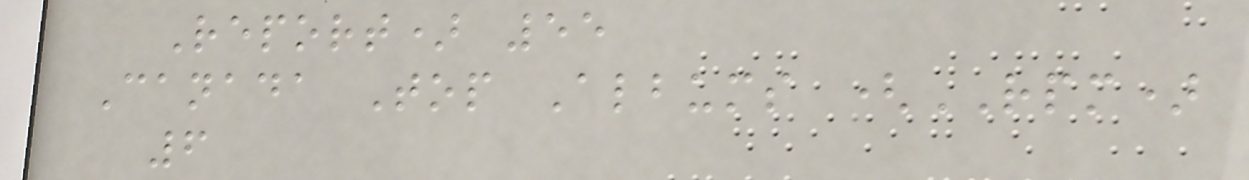Report) 55
Canada Top Albums (RPM)
6
